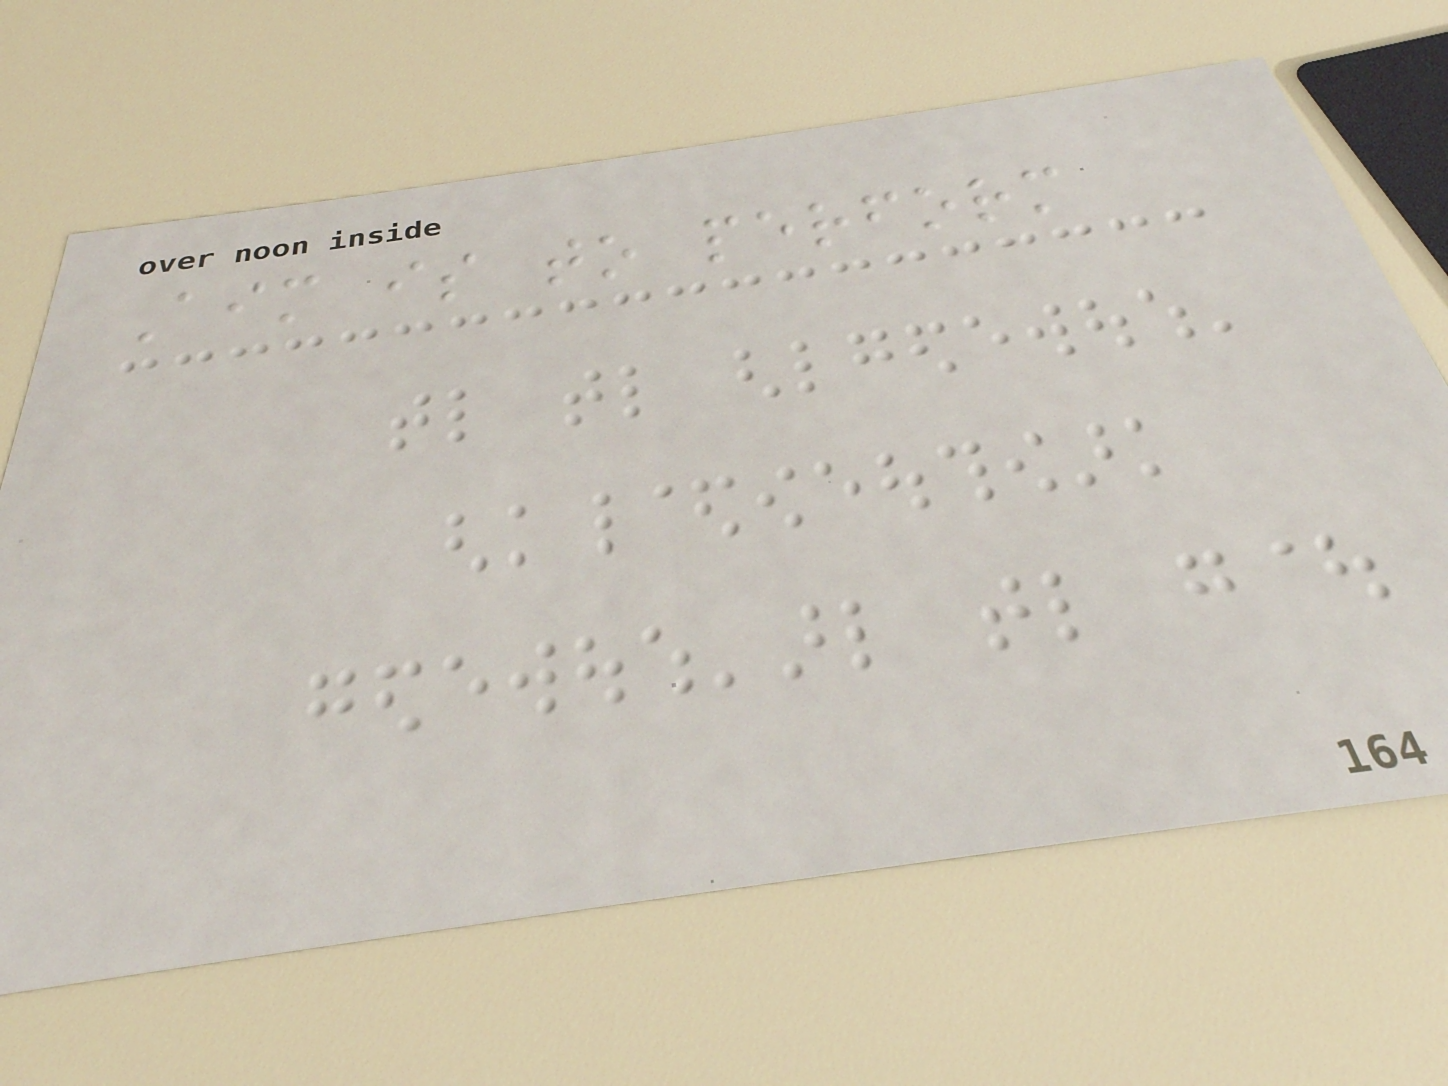Aim is to perform
